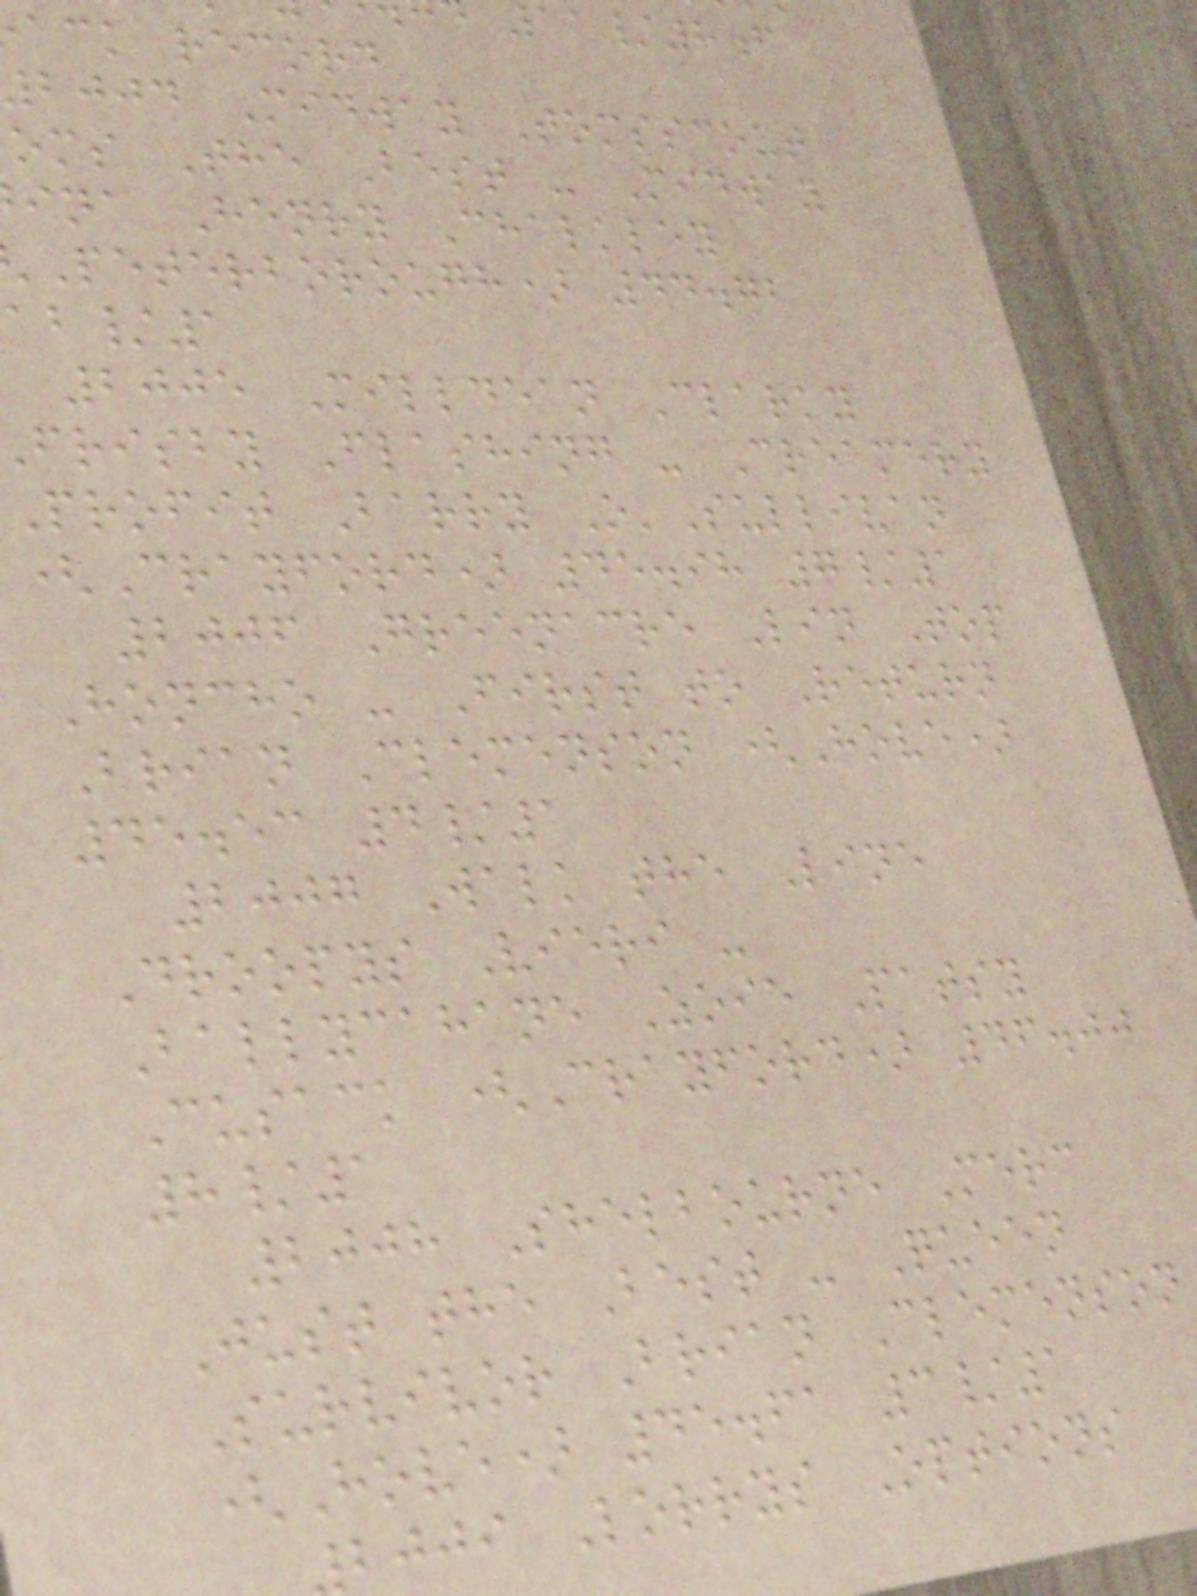11/8f
ack record
bjjd Midway Tomsscout
oms The Best - Midway
ina Henry Chalkley
Peterborough) 44.72
/1
2005 Milldean Clarky
frisby Flashing - Creamery
Profit Barry O'Sullivan
(Crayford) 45.98 7/1
2006 Greenacre Lin Top
Honcho - First to Return
Brian Clemenson (Hove)
45.53 4/1
2007 Walk the Line
Droopys Vieri -
Ballycahane Zoie Patsy
Cusack (Crayford) 46.00
8/1
2008 Shelbourne Merc
Just the Best - Queen
Survivor Brian Clemenson
(Hove) 45.61 3/1
bjji Lorrys Options
